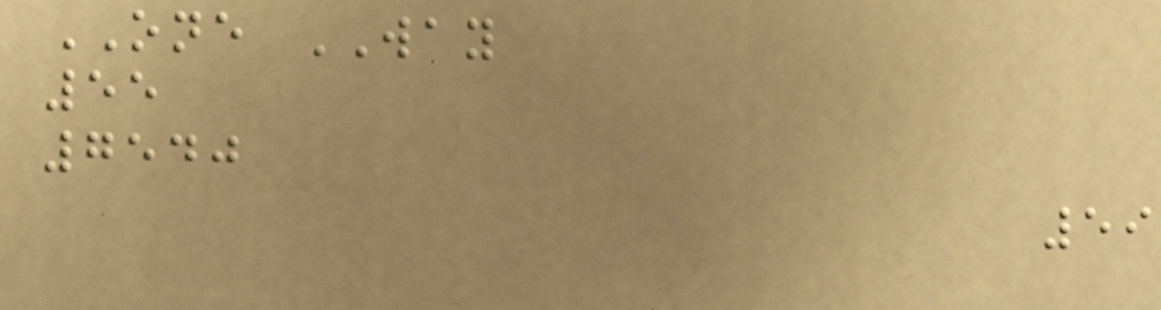ONE WAY
55
7540
59
